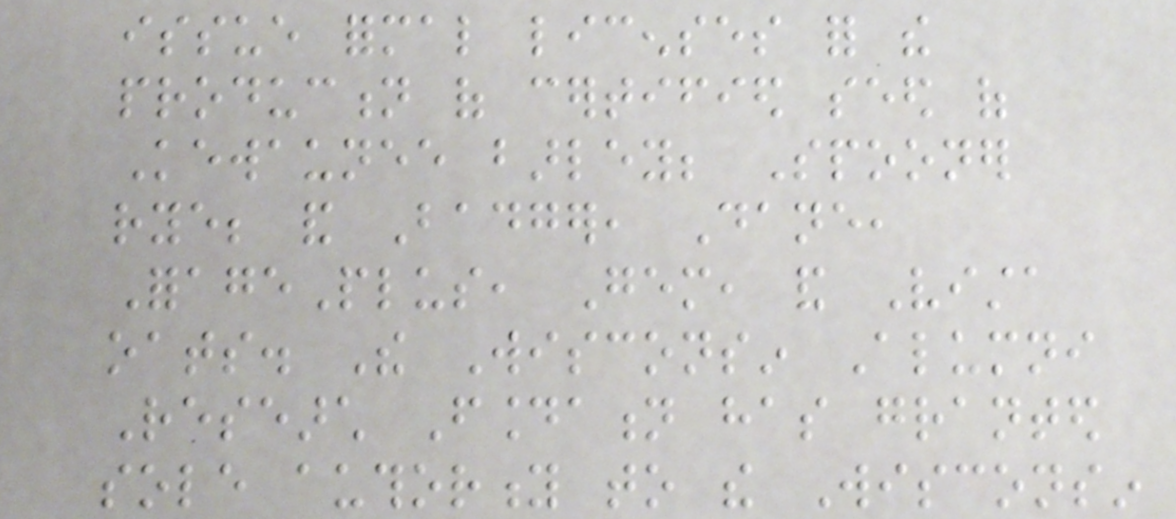issue formal licenses for the
production of certified seed of
Kewaunee barley; Spooner
rye; and Badger, Dane,
ForagePlus, Gem, and Vista
oats. The Wisconsin Alumni
Research Foundation has granted
sole authority to the Wisconsin
